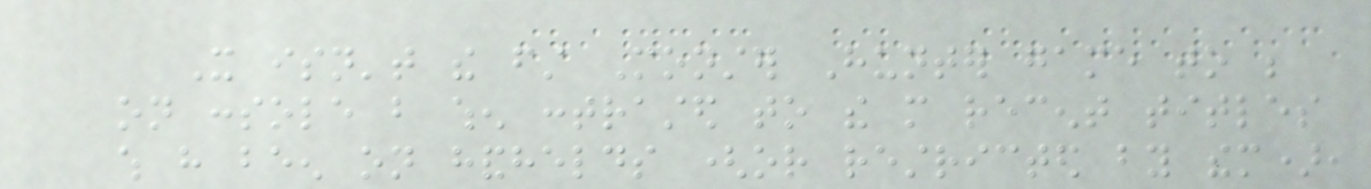It isn't the first Monster Hunter game to be
on console but when contrasted to the more recent titles
which have been on handhelds (or restricted by them),
